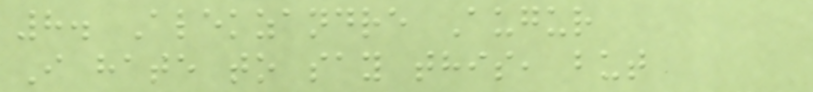8. Alekzandre Augur
I hate to say this, but
